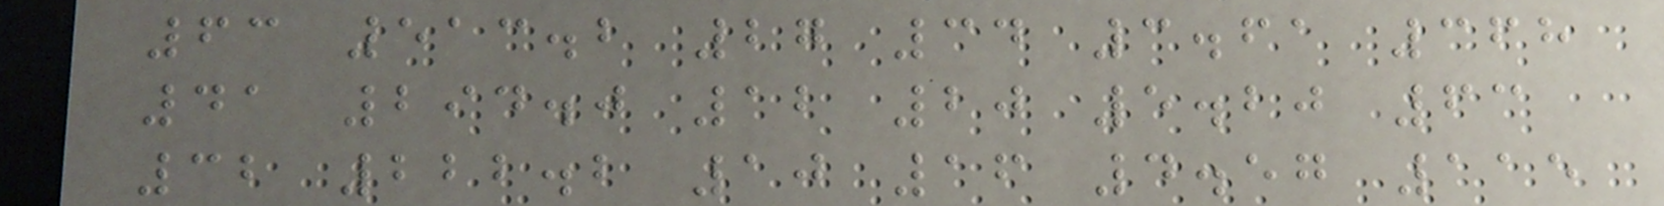63 513.2 27 34 3.61 368
41 294.0 12 20 5.20 63
32 222.2 10 16 4.57 115
